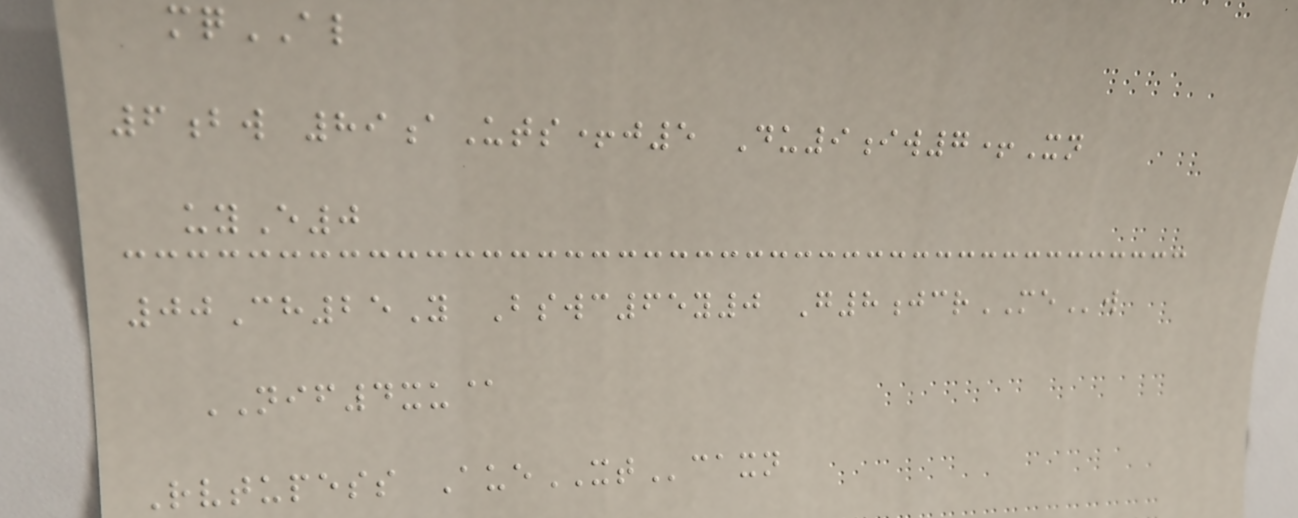mqAL
6bw 89aUts+j5 Du9iw7+Xn
uyE0
00Ch25Y Bswc65y0 G8jcrMEw
NIF4xu@
Rvtupess AueXTcaxn
